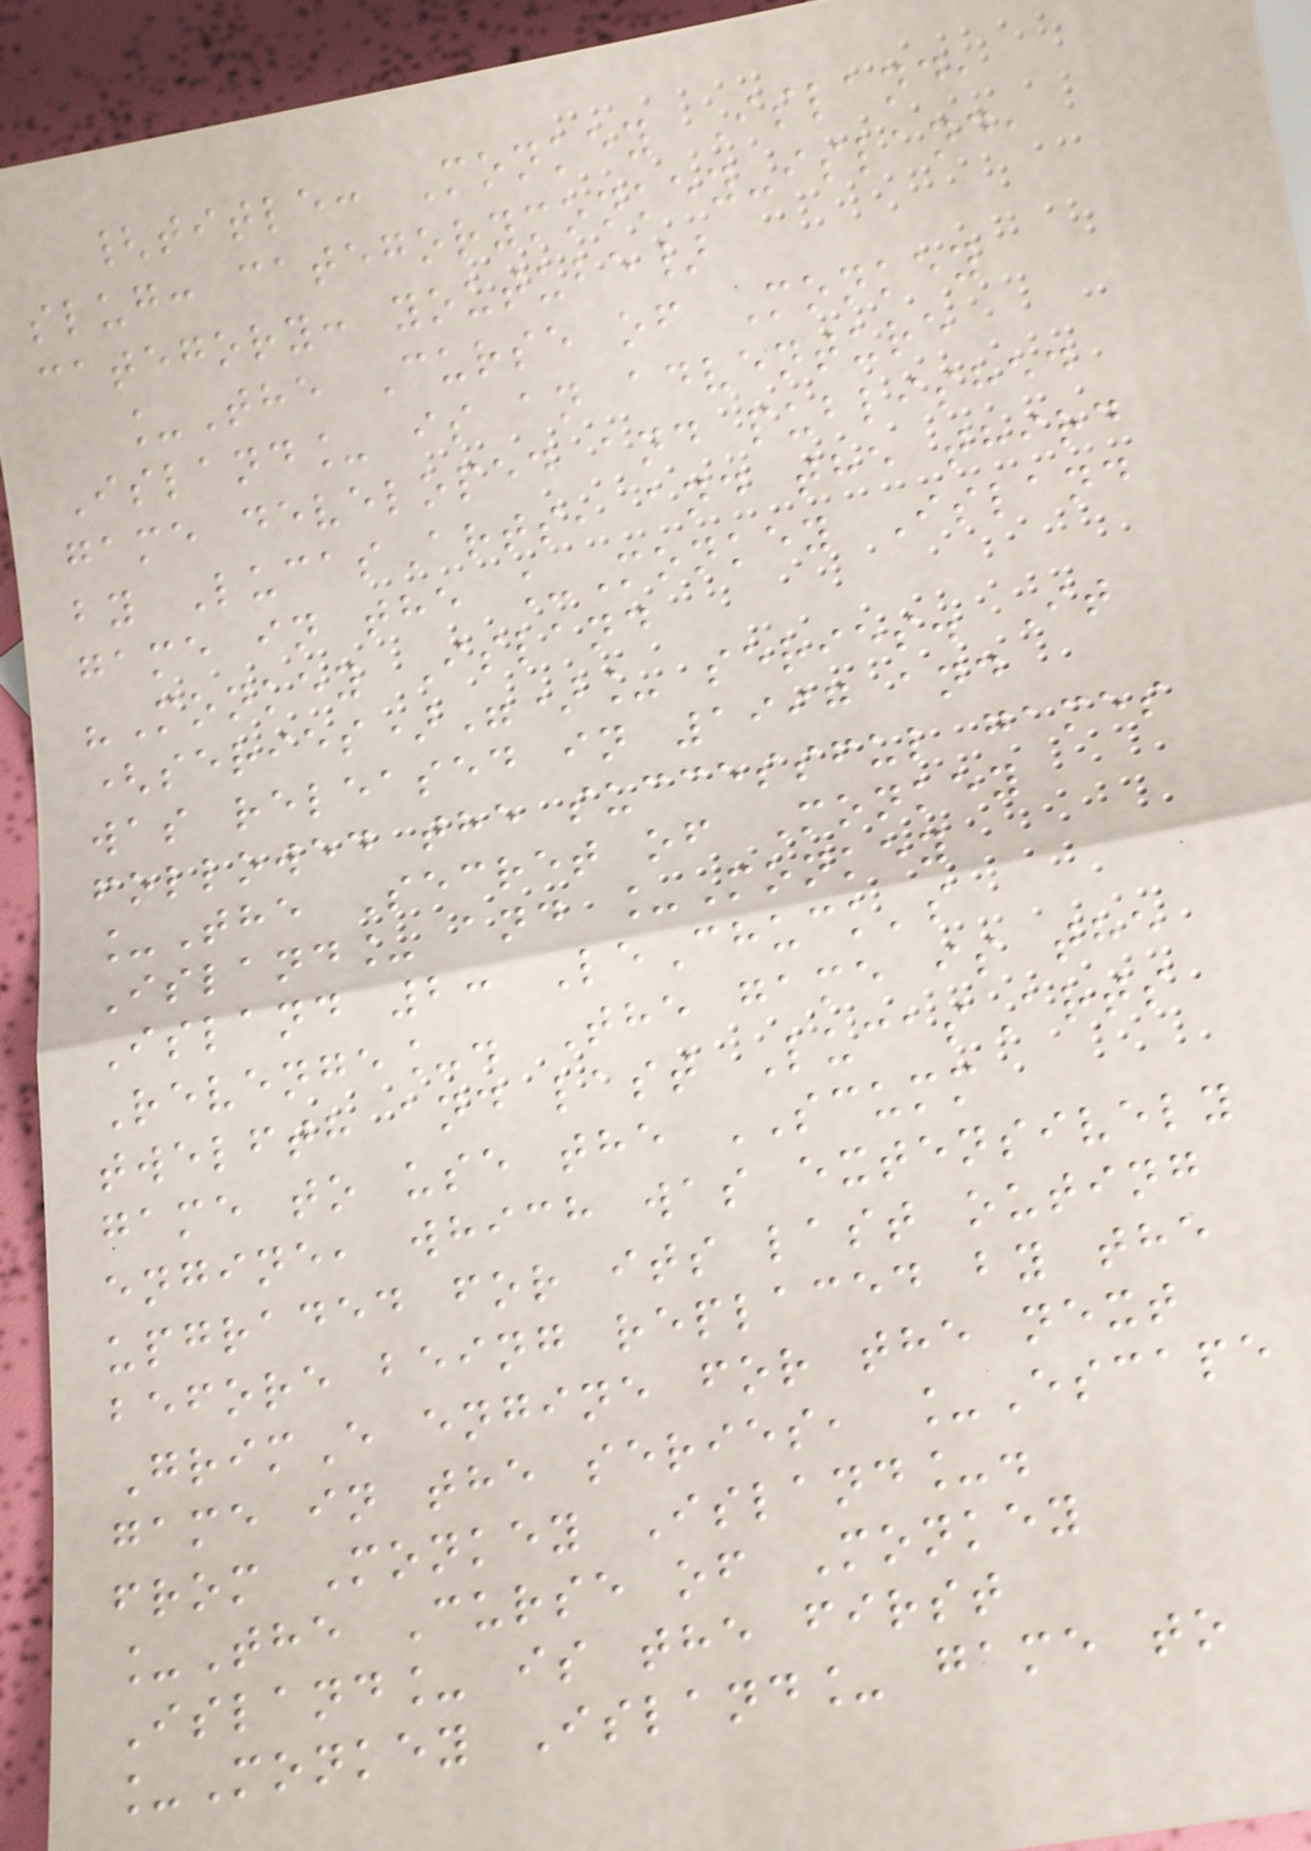{title: Monkey Island,
slug: categorymonkey-island,
category: youtube}
_The Curse of Monkey
Island_ is an adventure
game developed and published
by LucasArts, and the third
game in the _Monkey Island
"Monkey Island
(series)")_ series. It
was released in 1997 and
followed the successful games
_The Secret of Monkey
Island_ and _Monkey
Island 2: LeChuck's
Revenge_. The game is the
twelfth and last LucasArts
game to use the SCUMM
engine, which was extensively
upgraded for its last outing
before being replaced by the
GrimE engine for the next
game in the series, _Escape
from Monkey Island_.
_The Curse of Monkey
Island_ is the first
_Monkey Island_ game to
